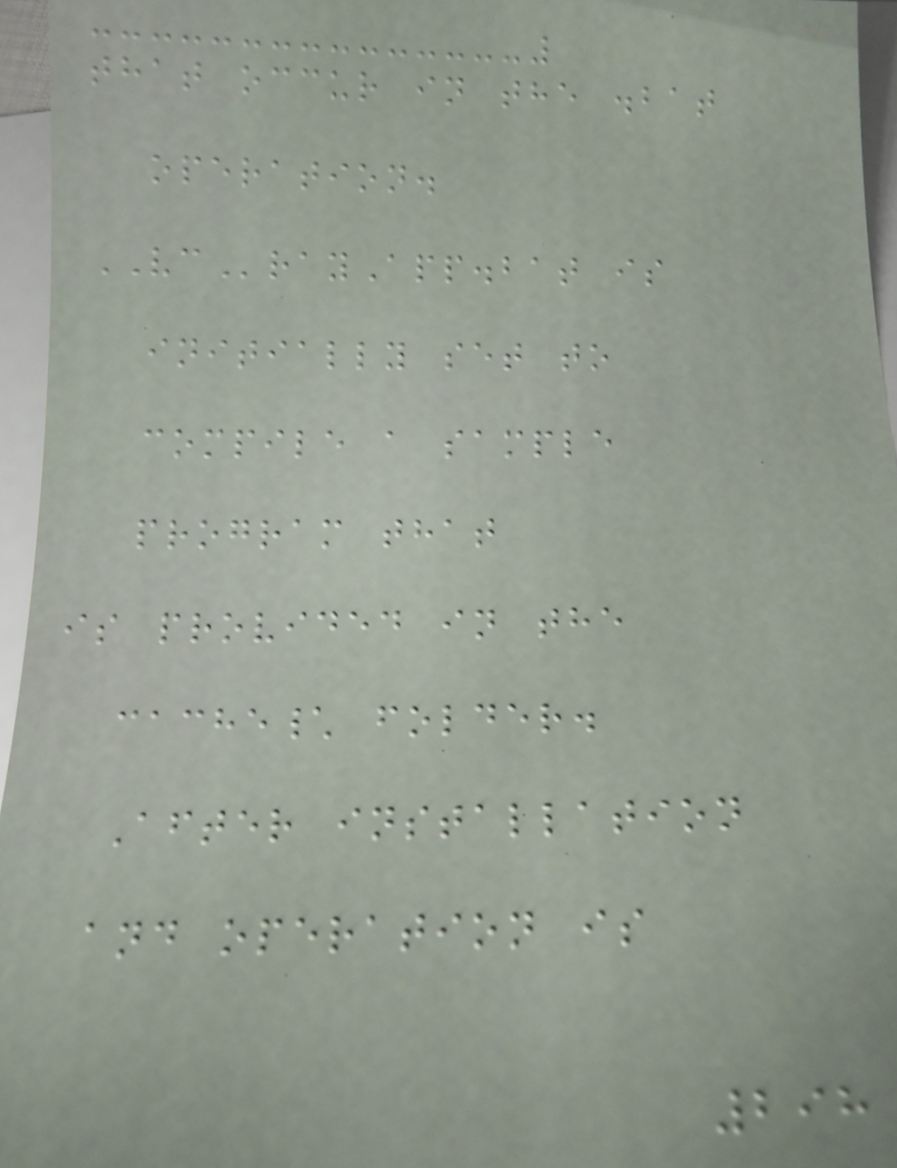that occur in the .bat
operation.
VCrayApp.bat is
initially set to
compile a sample
program that
is provided in the
cache\ folder.
After installation
and operation is
298
